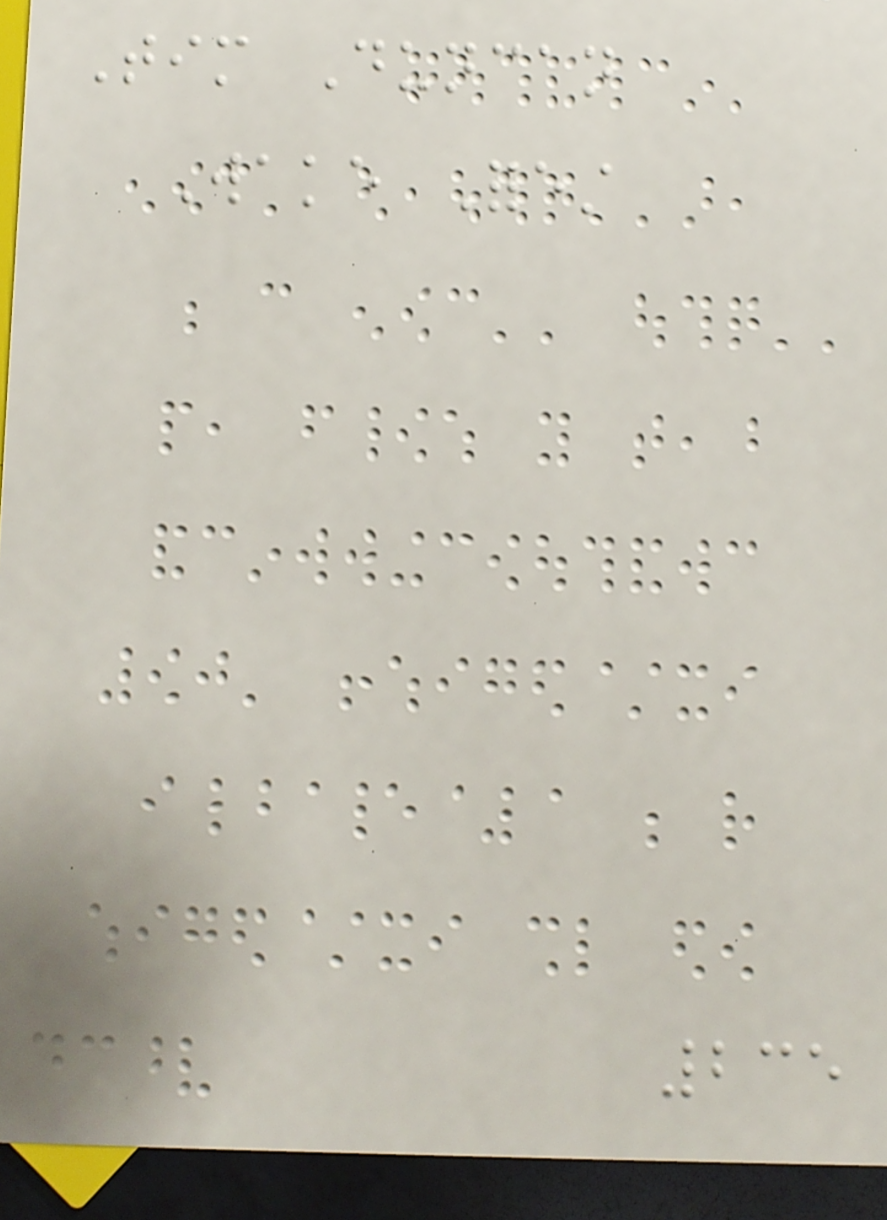Tim Duncan
Wake Forest
235
